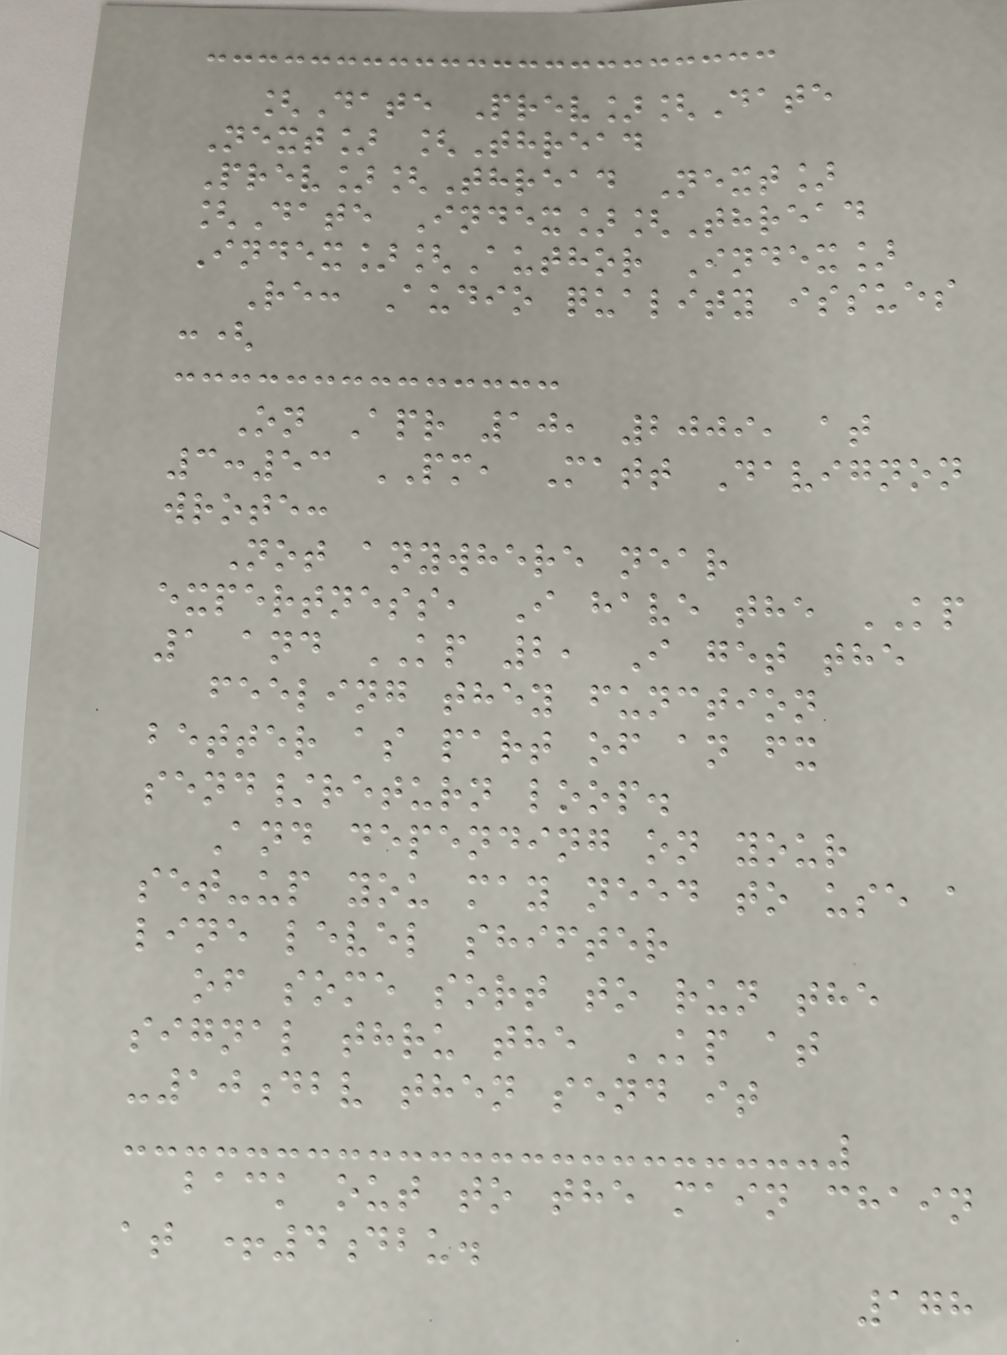[Date Prev][Date
Next] [Thread
Prev][Thread Next]
[Date Index][Thread
Index][Author Index]
Re: Audio quality issues
:(
On Apr 10, 2009, at
3:53 PM, Matt Davignon
wrote:
Not anywhere near
expertness, I have the KP
1 and KP 2, I get the
feeling they function
better as part of an fx
send/return loop.
And depending on your
set-up you may need to use a
line level shifter
of some sort to run the
signal thru the KP at
-10dbv then send it
back out to the main chain
at +4dbu.
178
